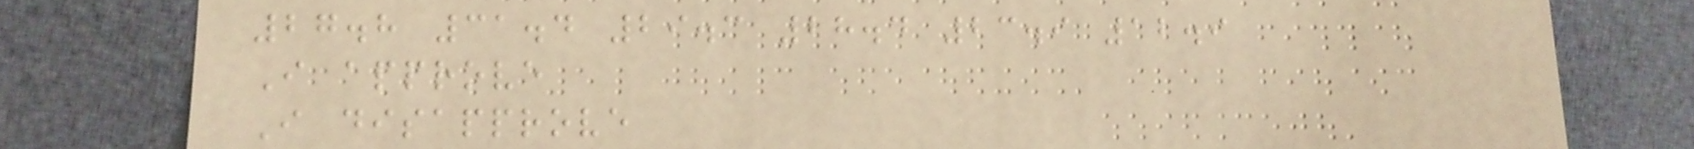27.8 31.4 29.3 28.4 23.9 12.9
I approve
I disapprove
